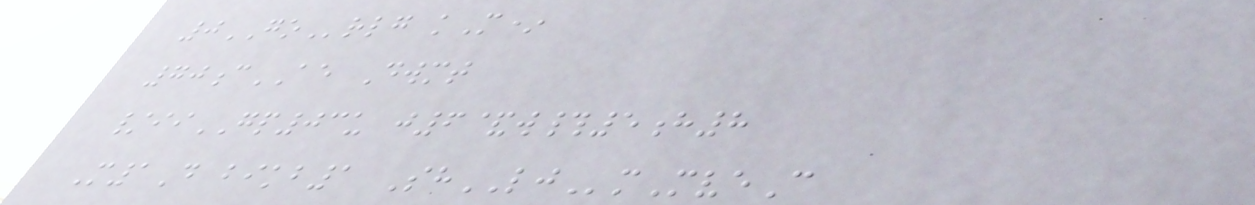0GOrlg kM*
70cAE Dwmt
/iiGP03u j6&w#5h8
M1D bikb1 ShLJmMveC
